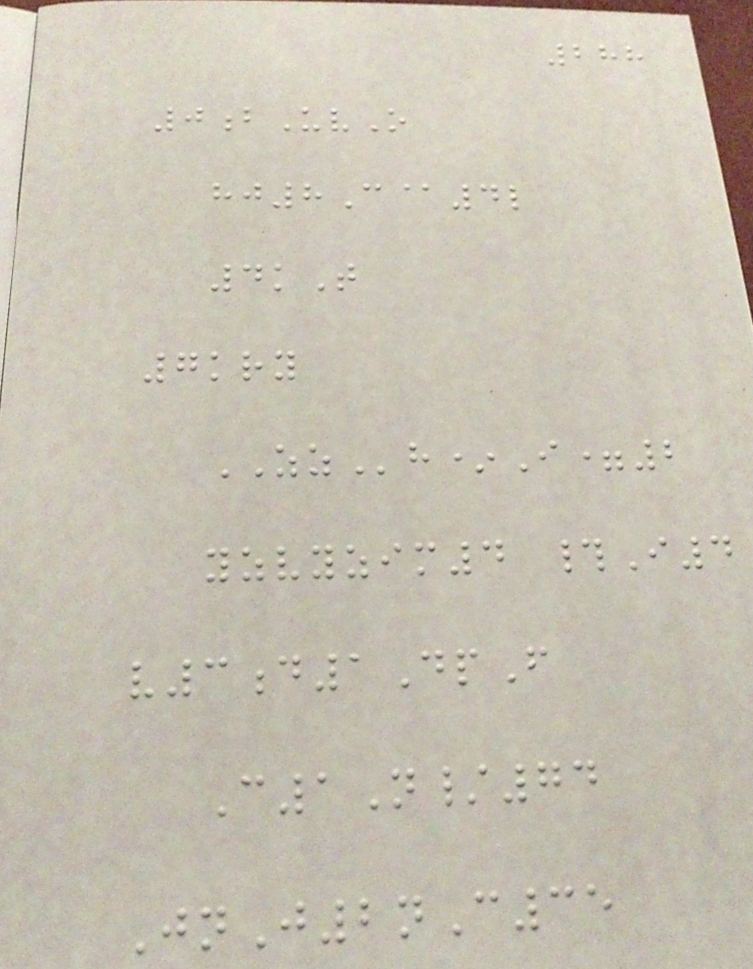288
0bUvO
hj8C@4l
4kT
7kry
ZZh*I=2
yzvyzim4 #I4
v3d1DpF
C1N/74
JnJ2nC35
